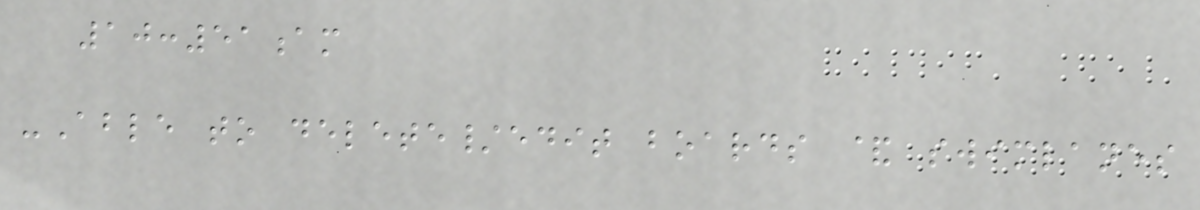10:51am
-Able to delete/edit boards & swimlanes
